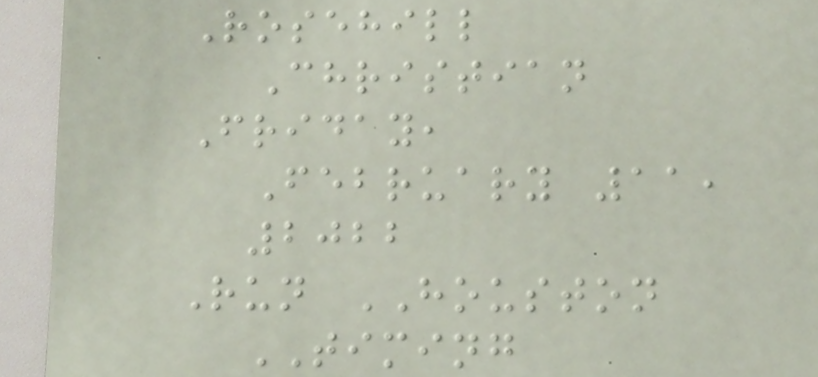Rosehill
Christian
Friday,
February 11,
2022
Run HOUSTON
TIMING
